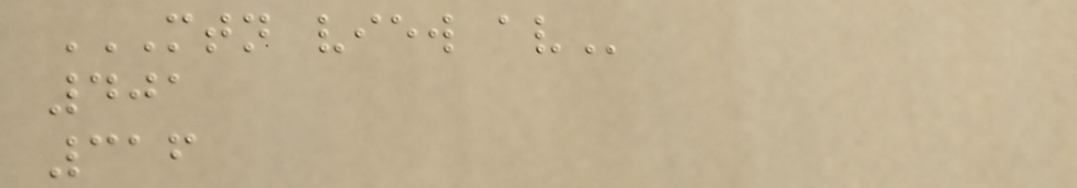MTN VIEW AV
401
316
